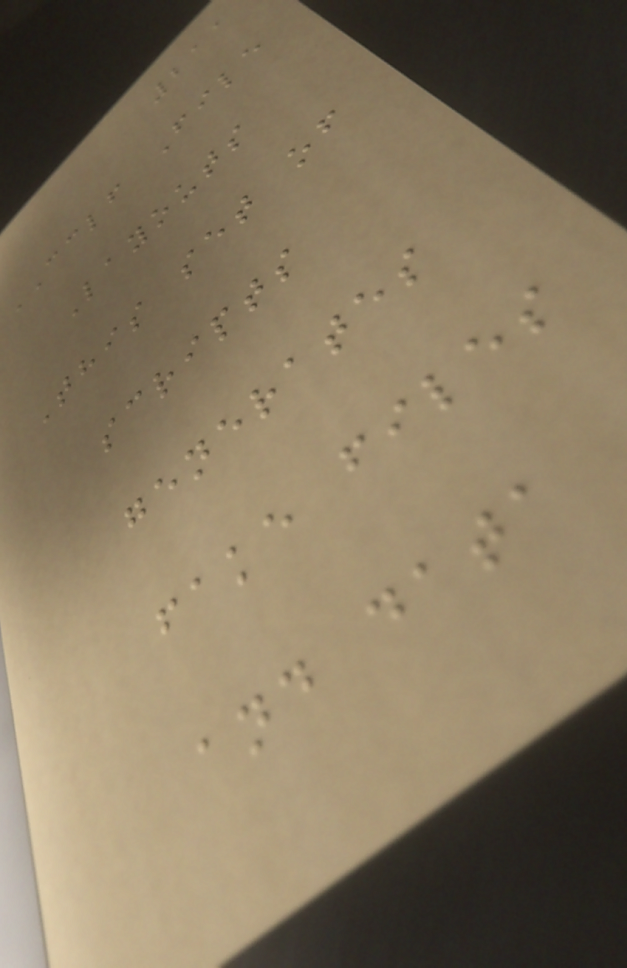211
CCLF File
Layouts
This set of
scripts
generates
fake files
and data
